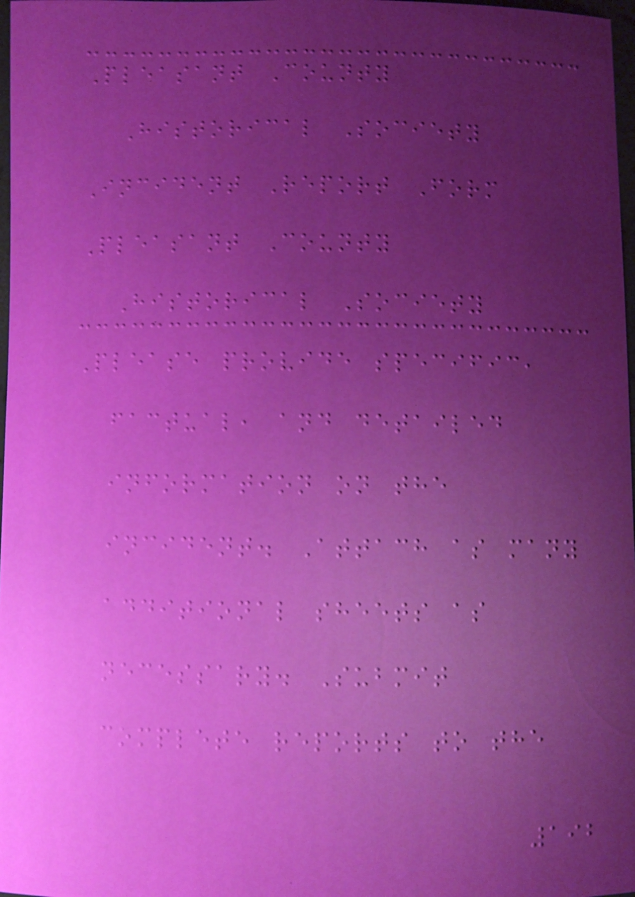Pleasant County
Historical Society
Incident Report Form
Pleasant County
Historical Society
Please provide specific,
factual, and detailed
information on the
incident. Attach as many
additional sheets as
necessary. Submit
complete reports to the
192
